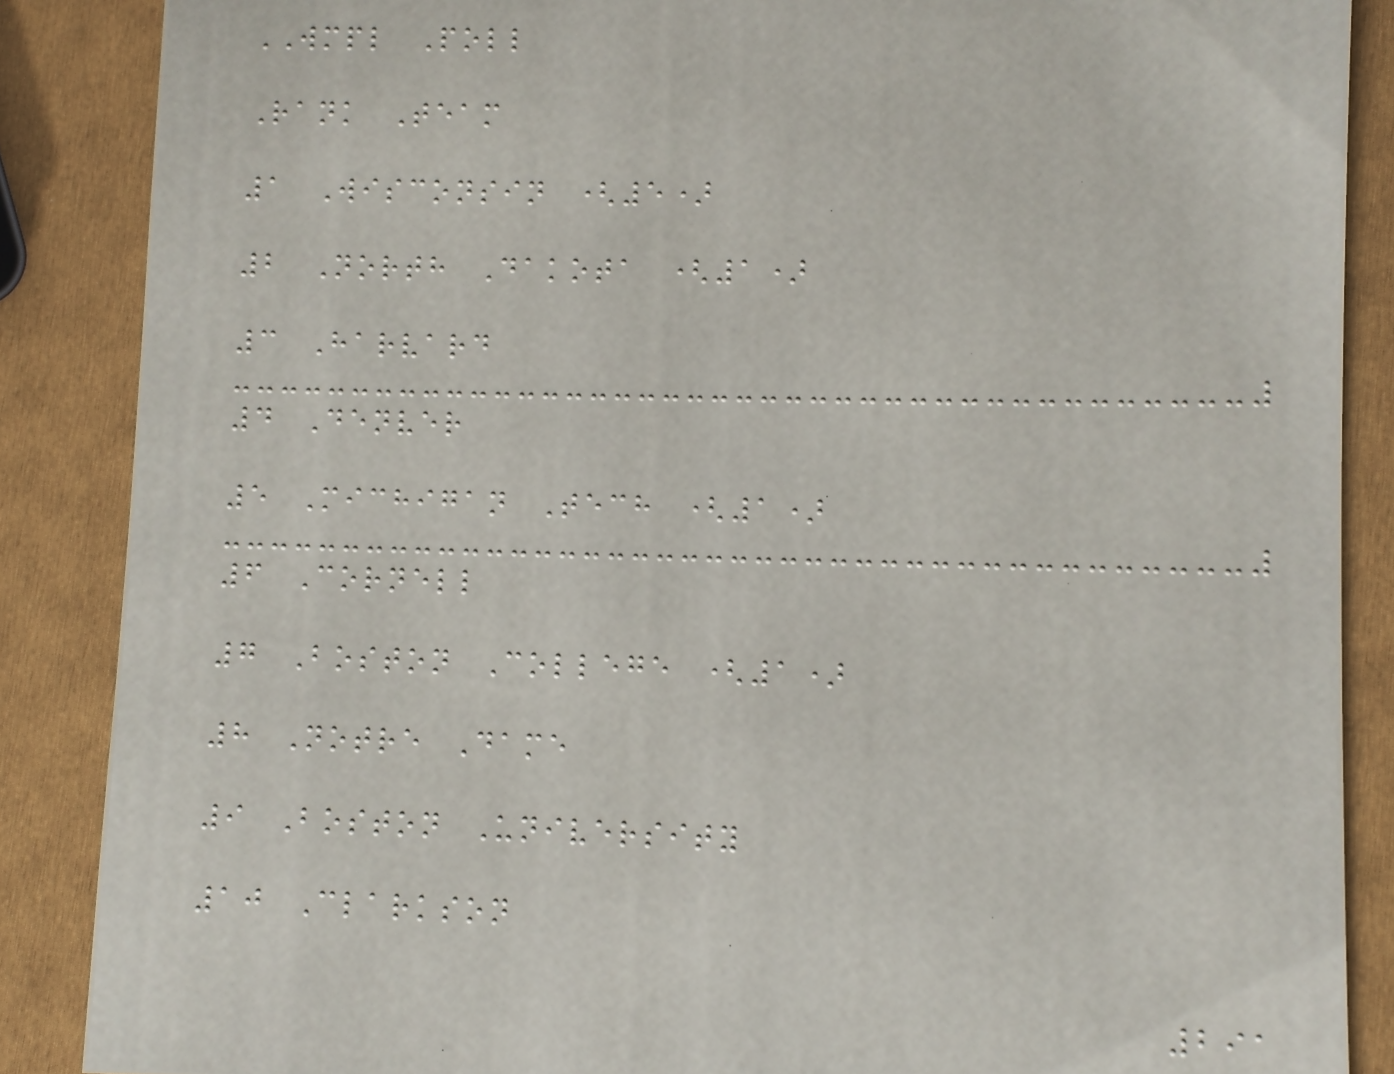WMPL Poll
Rank Team
1 Wisconsin (5)
2 North Dakota (1)
3 Harvard
4 Denver
5 Michigan Tech (1)
6 Cornell
7 Boston College (1)
8 Notre Dame
9 Boston University
10 Clarkson
291
